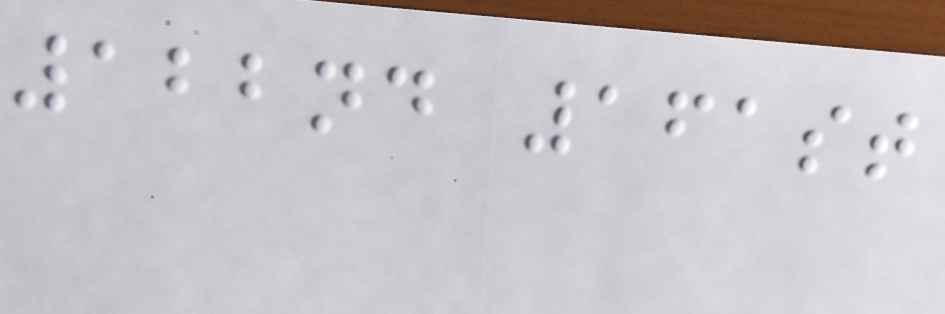122nd 161st
